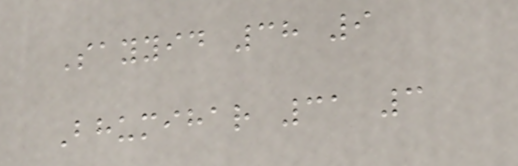Sayyid 38 9
Bhumihar 31 3
